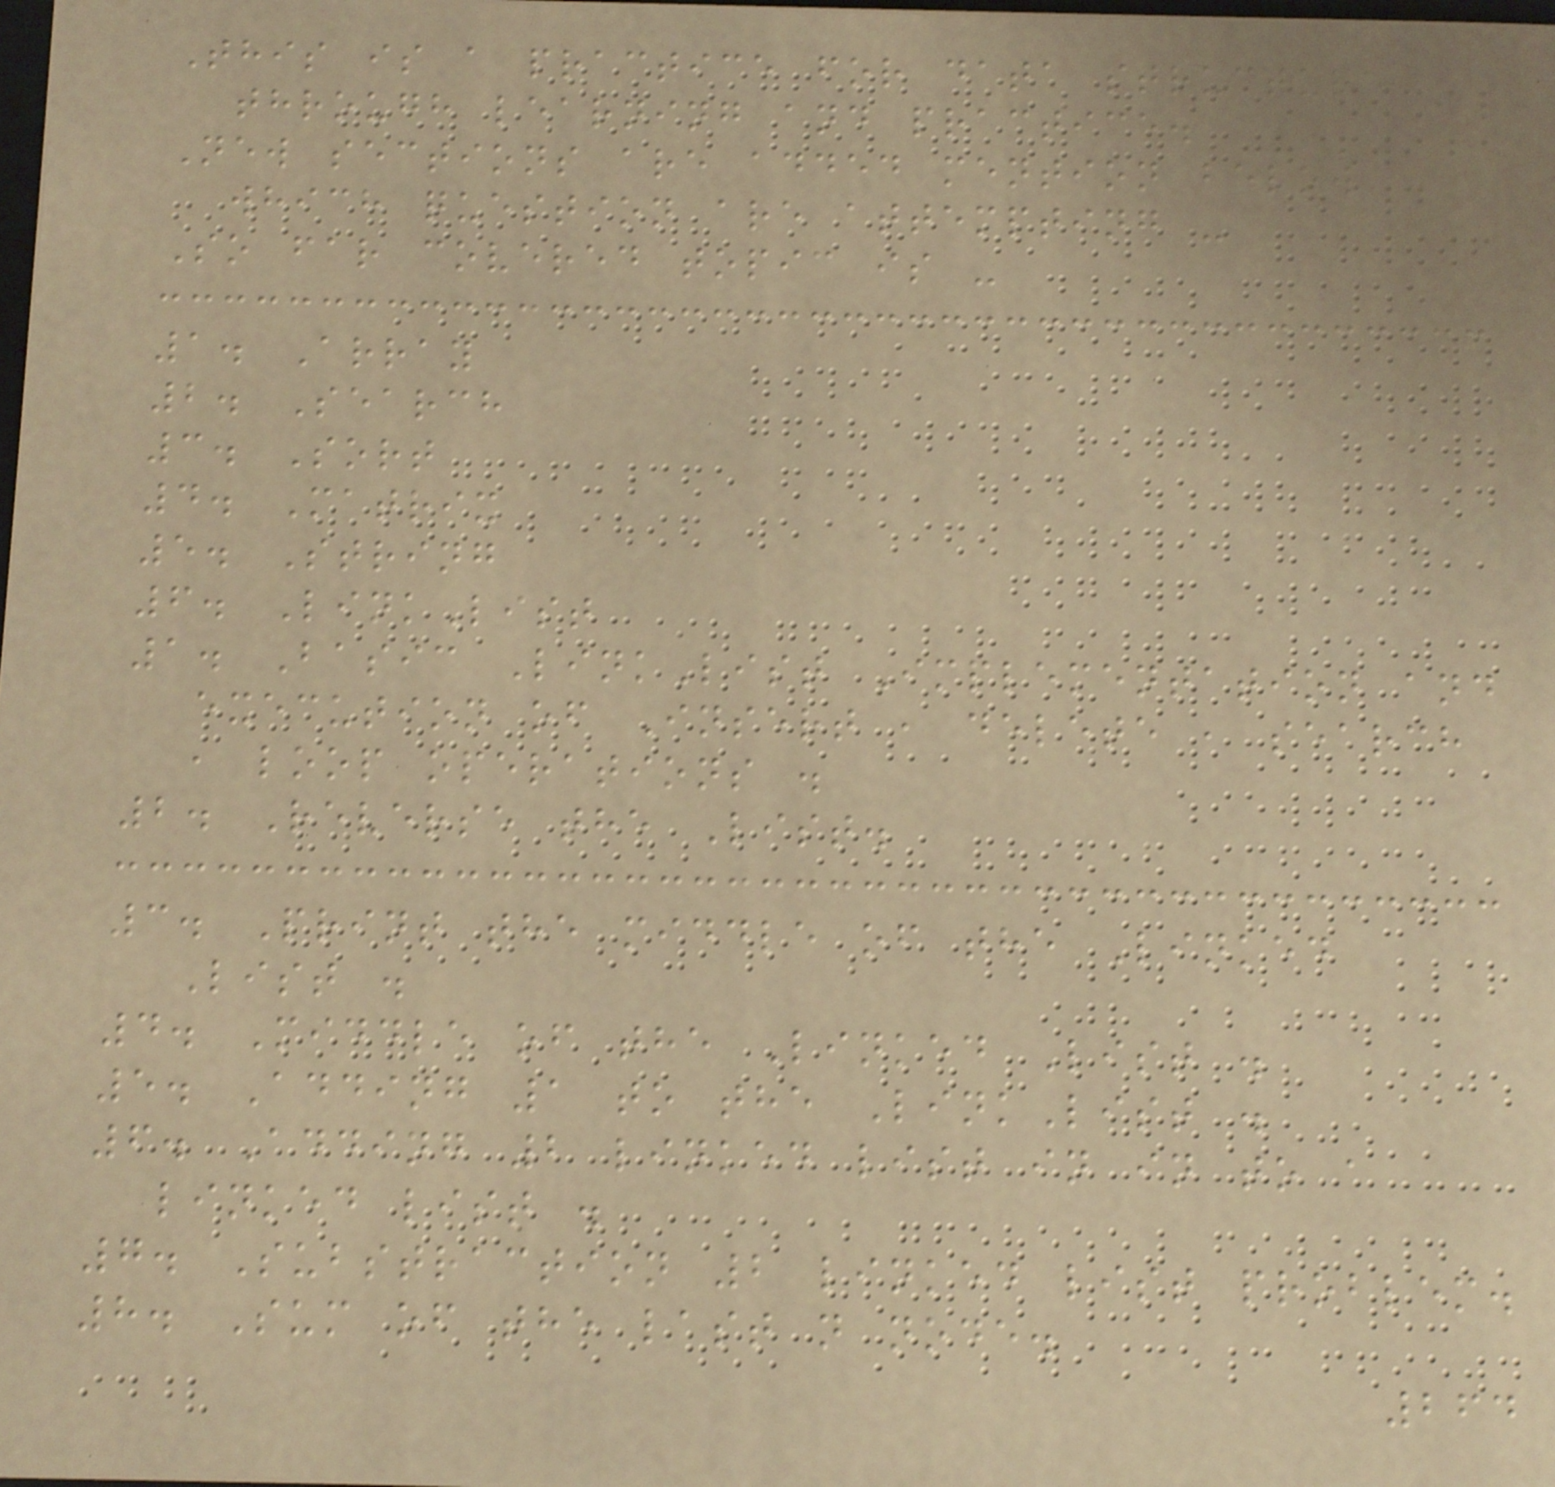This is a practice for data structure
through learning and practice.
New sections are added mention below
which question are attempting -
So far covered topic is -
1. Array
2. Search
3. Sort
4. Matrix
5. String
6. LinkList
1. Basic LinkList Implementation and
execution of Insert , delete , search
, loop operations .
2. Reverse the List.
3. Print the middle of the Linked
List .
4. Middle of the Linked List .
5. Adding 1 to the LinkList .
6. Adding 2 linked list in in to a
linked list .
7. Substraction 2 linked list problem.
8. Sum of the last n node.
264
